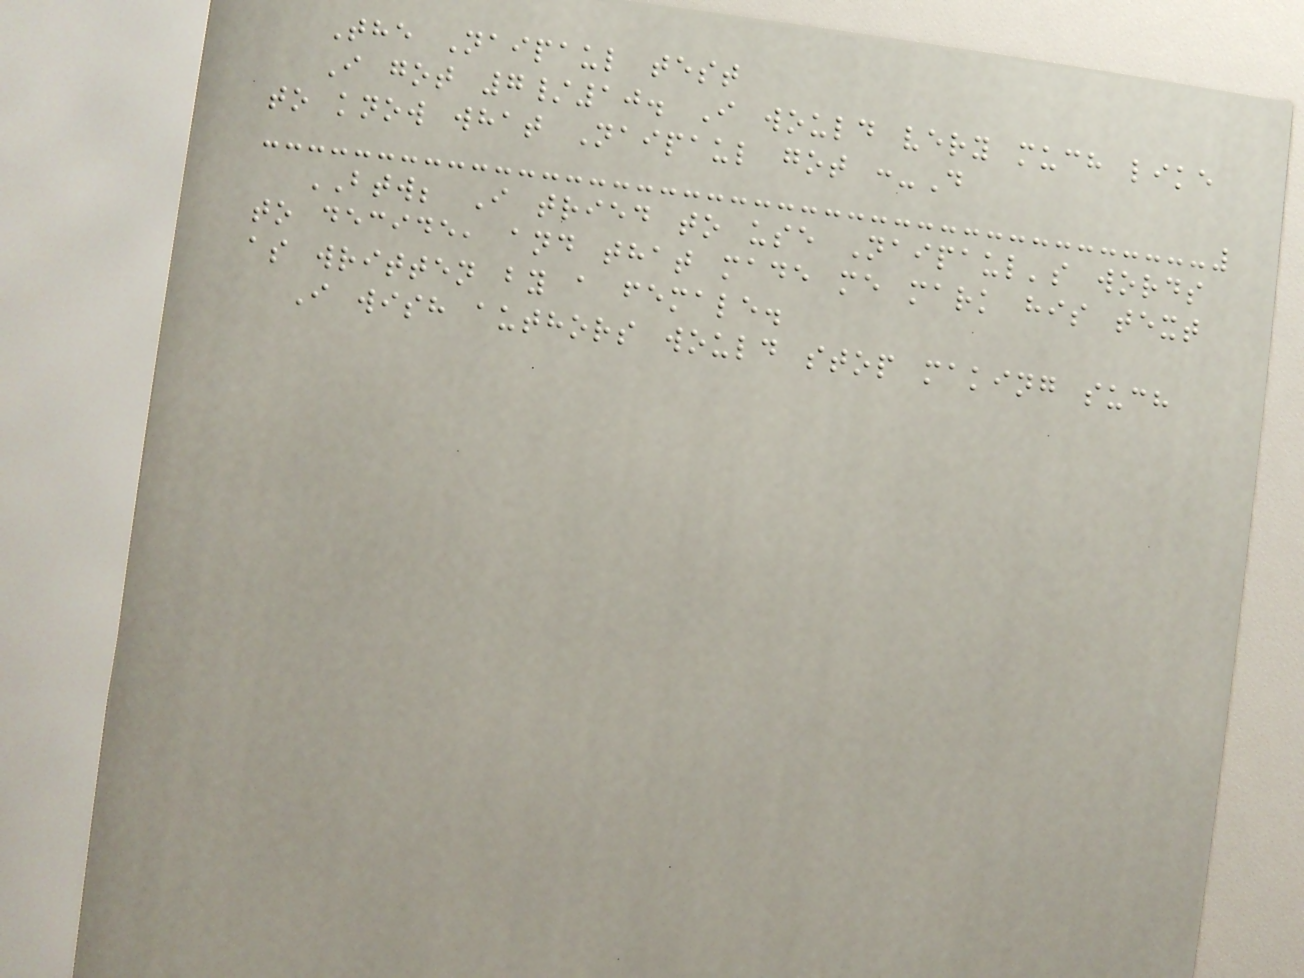The Naipaul test
I got 7/10. I would very much like
to know what Naipaul got :-D
BTW; I tried to use Naipaul's words
to decide, and that made me mark his text
as written by a female.
I wish authors would stop making such
